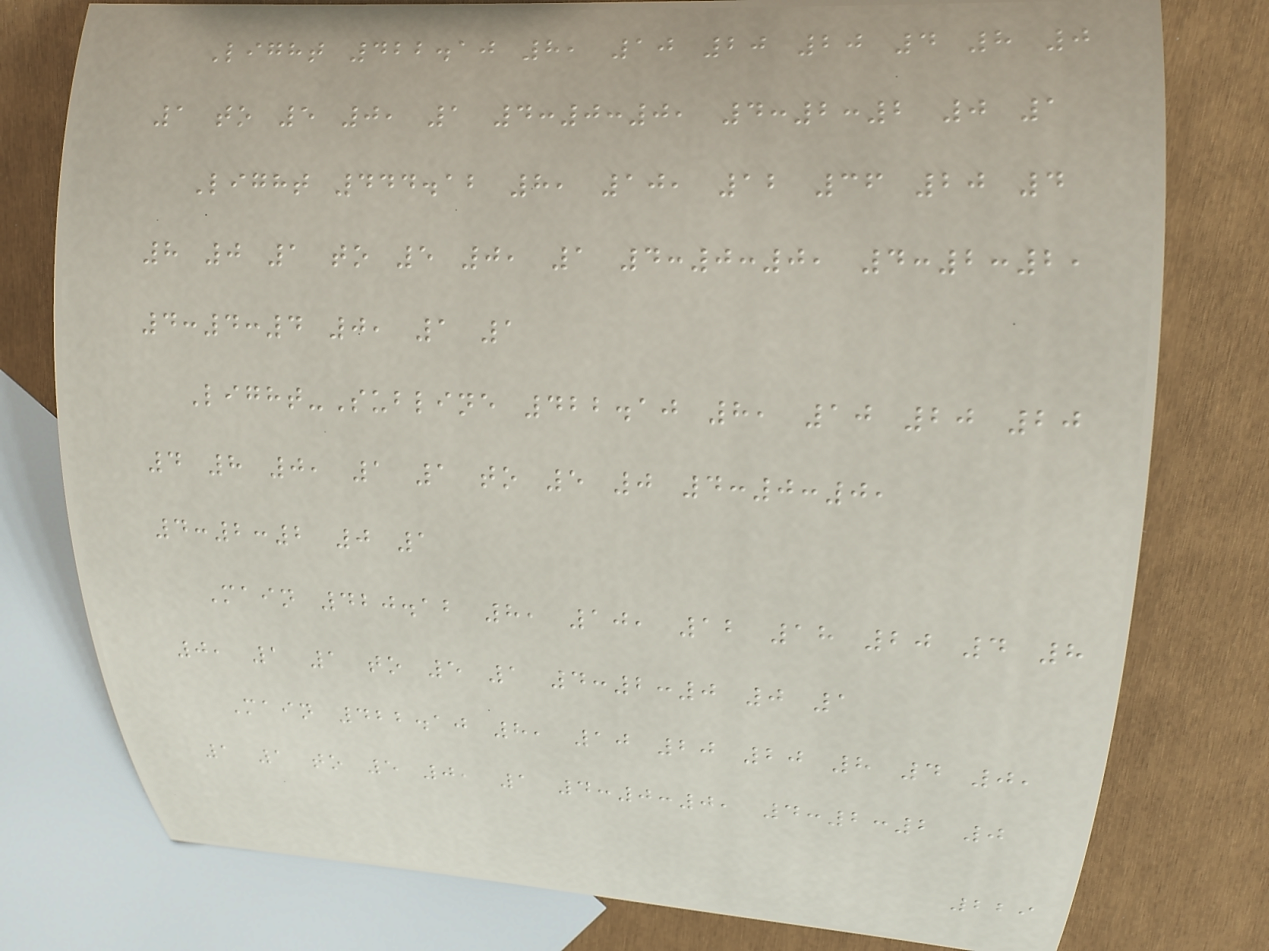Light 422.10 8, 10 20 20 4 8 0
1 to 5 0, 1 4:0:0, 4:2:2 0 1
Light 444.12 8, 10, 12 36 20 4
8 0 1 to 5 0, 1 4:0:0, 4:2:2,
4:4:4 0, 1 1
Light-Subline 422.10 8, 10 20 20
4 8 0, 1 1 to 5 0 4:0:0,
4:2:2 0 1
Main 420.12 8, 10, 12 18 20 4 8
0, 1 1 to 5 1 4:2:0 0 1
Main 422.10 8, 10 20 20 8 4 0,
1 1 to 5 0, 1 4:0:0, 4:2:2 0
229
